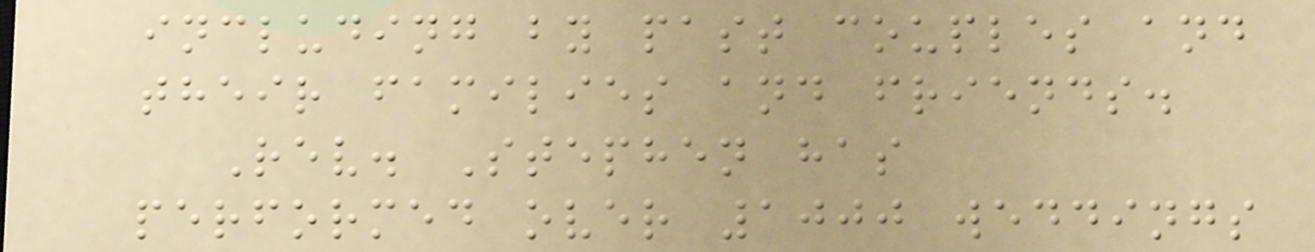including by past couples and
their families and friends.
Rev. Stephen has
performed over 1000 weddings
